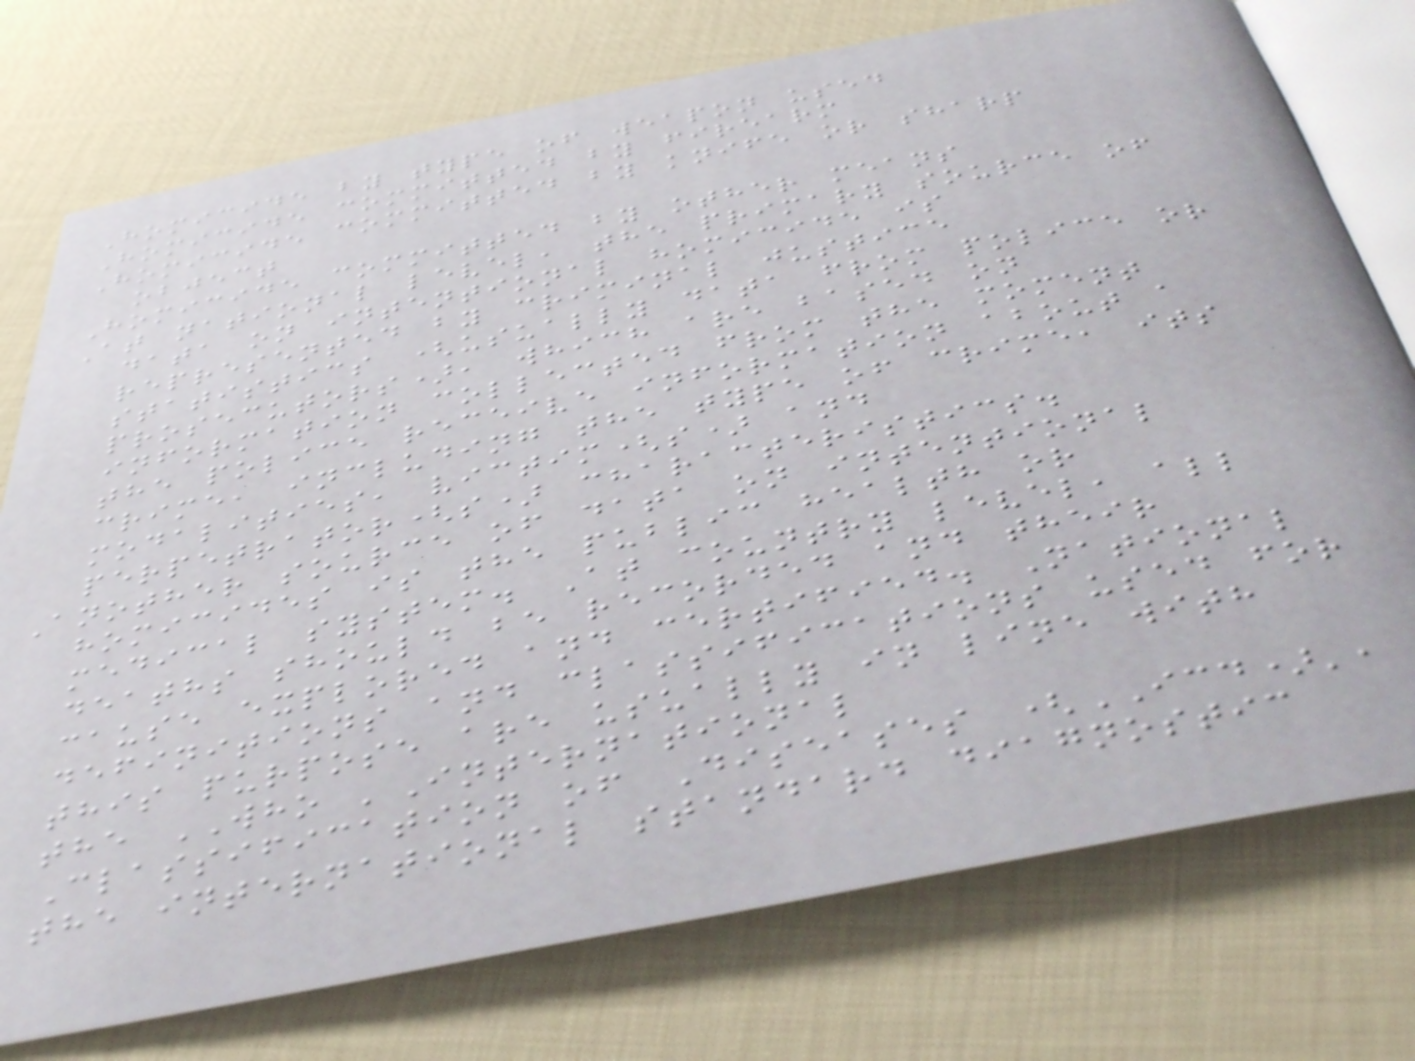Homicide by type of weapon used
Homicide committed by firearm
Homicide committed by knife or sharp
object
Homicide committed by other means
At national level, the primary source of
data on intentional homicide is
represented by criminal justice
statistics (usually data from police or
prosecutors), which are based on
information collected from the moment
the police receive information about a
crime, including the type of crime, its
modalities, victim(s) and
perpetrator(s) characteristics.
Another source of data on intentional
homicides is the public health or
medical system. At country level, all
deaths should be recorded and their
cause explored and certified. National
definitions and classifications used for
this purpose are usually in line with
the WHO 'International
Classification of Diseases (ICD)',
the international standard diagnostic
